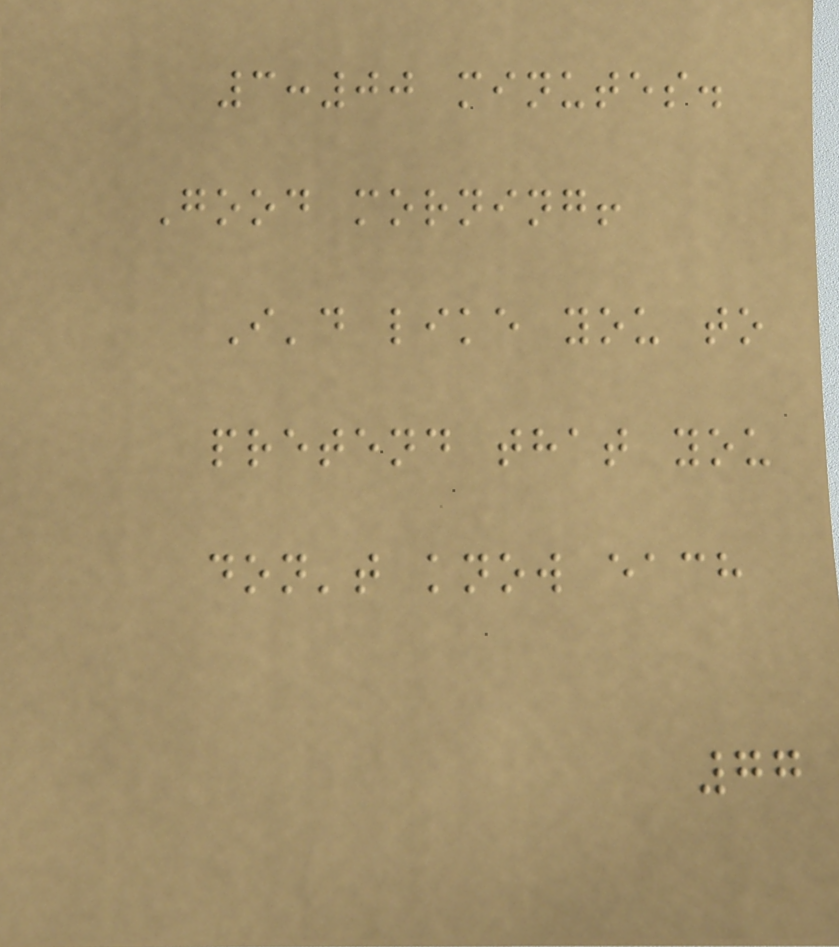3:00 minutes.
Good morning!
I'd like you to
pretend that you
don't know each
77
